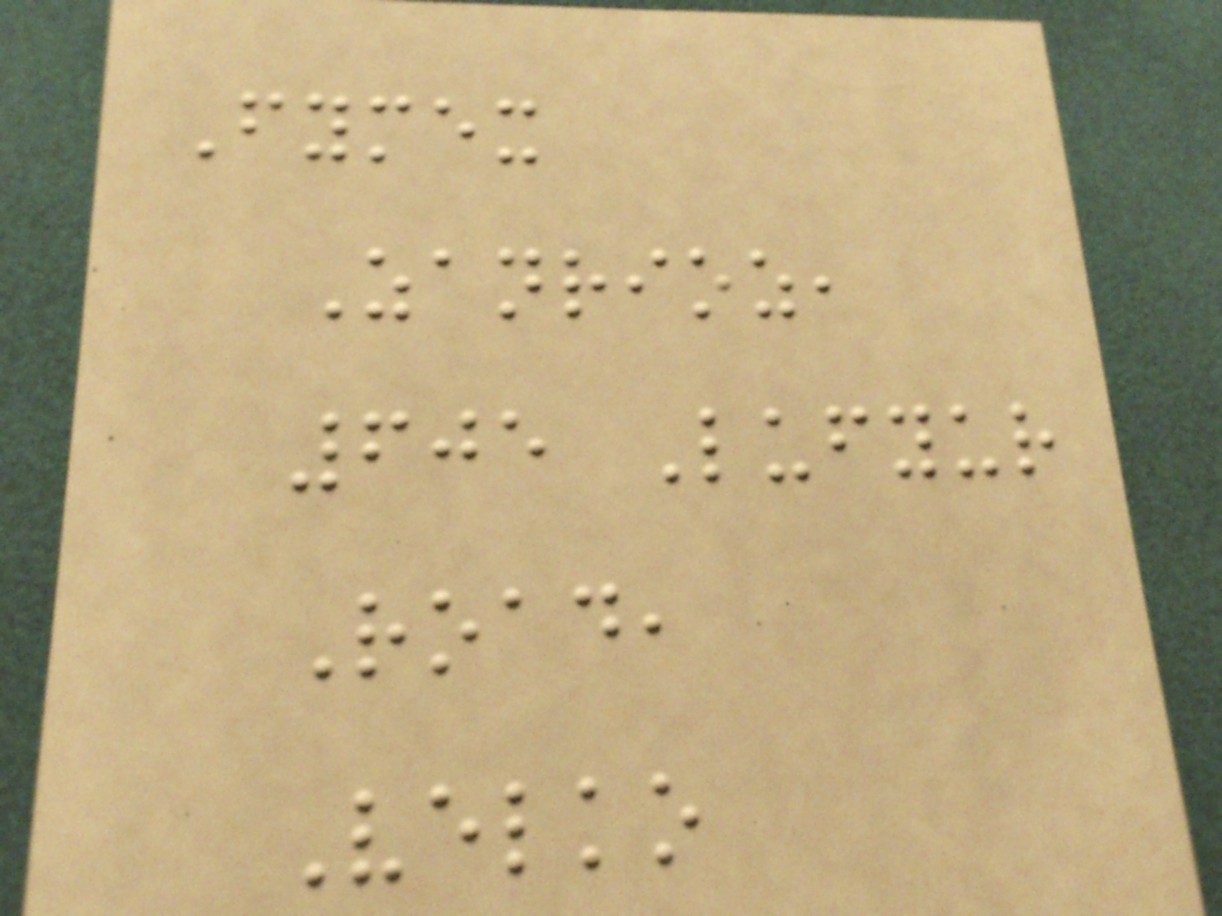Fymex
Zanrioz,
605 Lufyur
Road,
Velko
